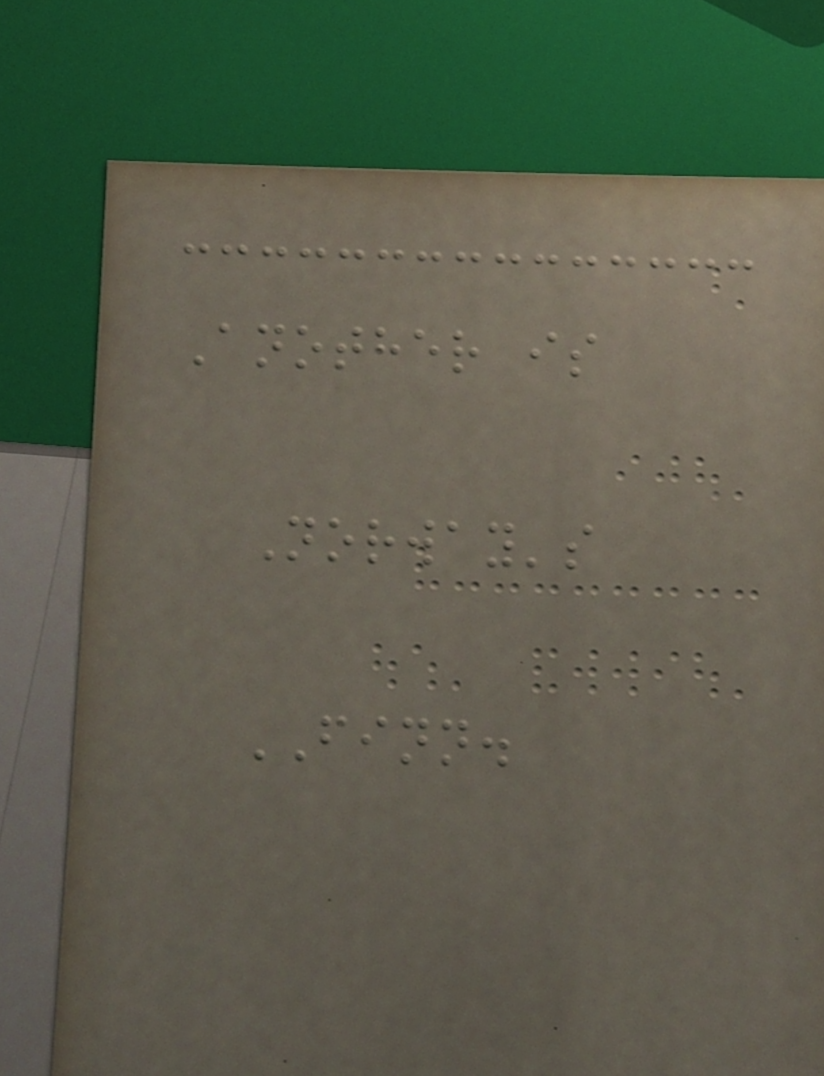Another is
Norway's
FINN.
